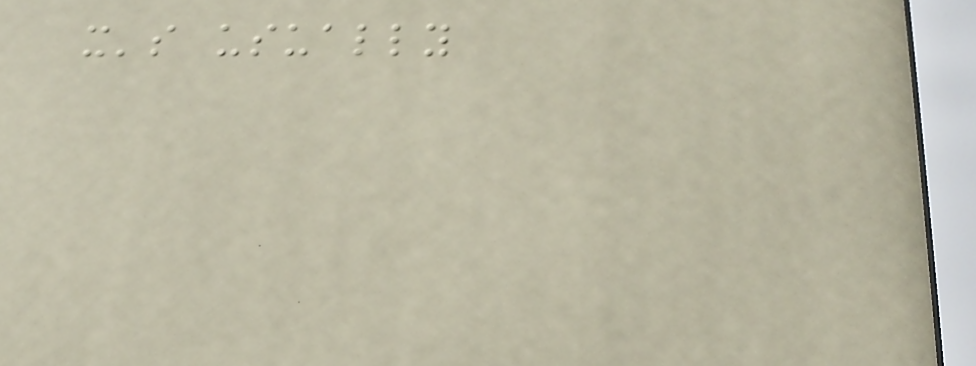it's usually
